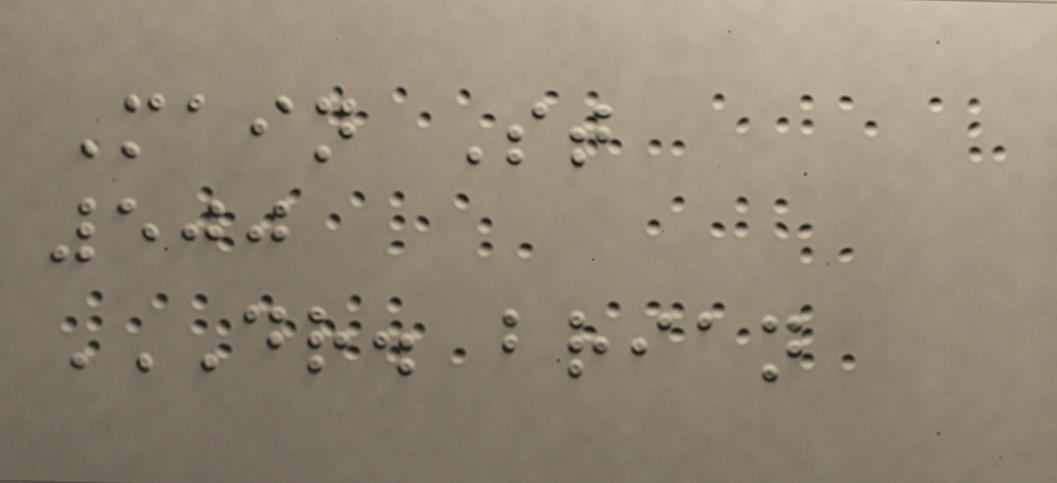Main St
500
DR. BRIAN
